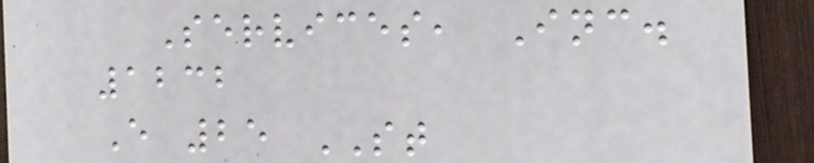Services, Inc.
1232
E 25 ST
